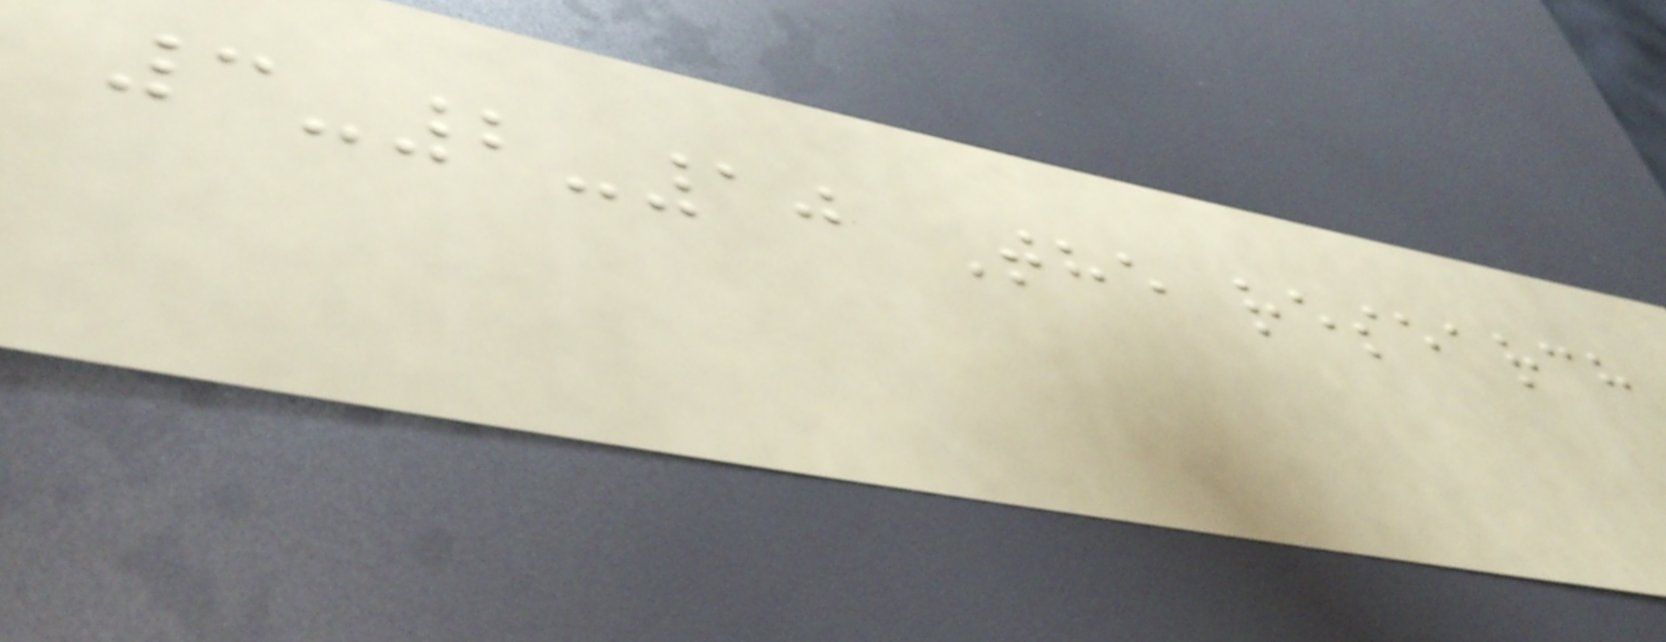3-2-10 The research
